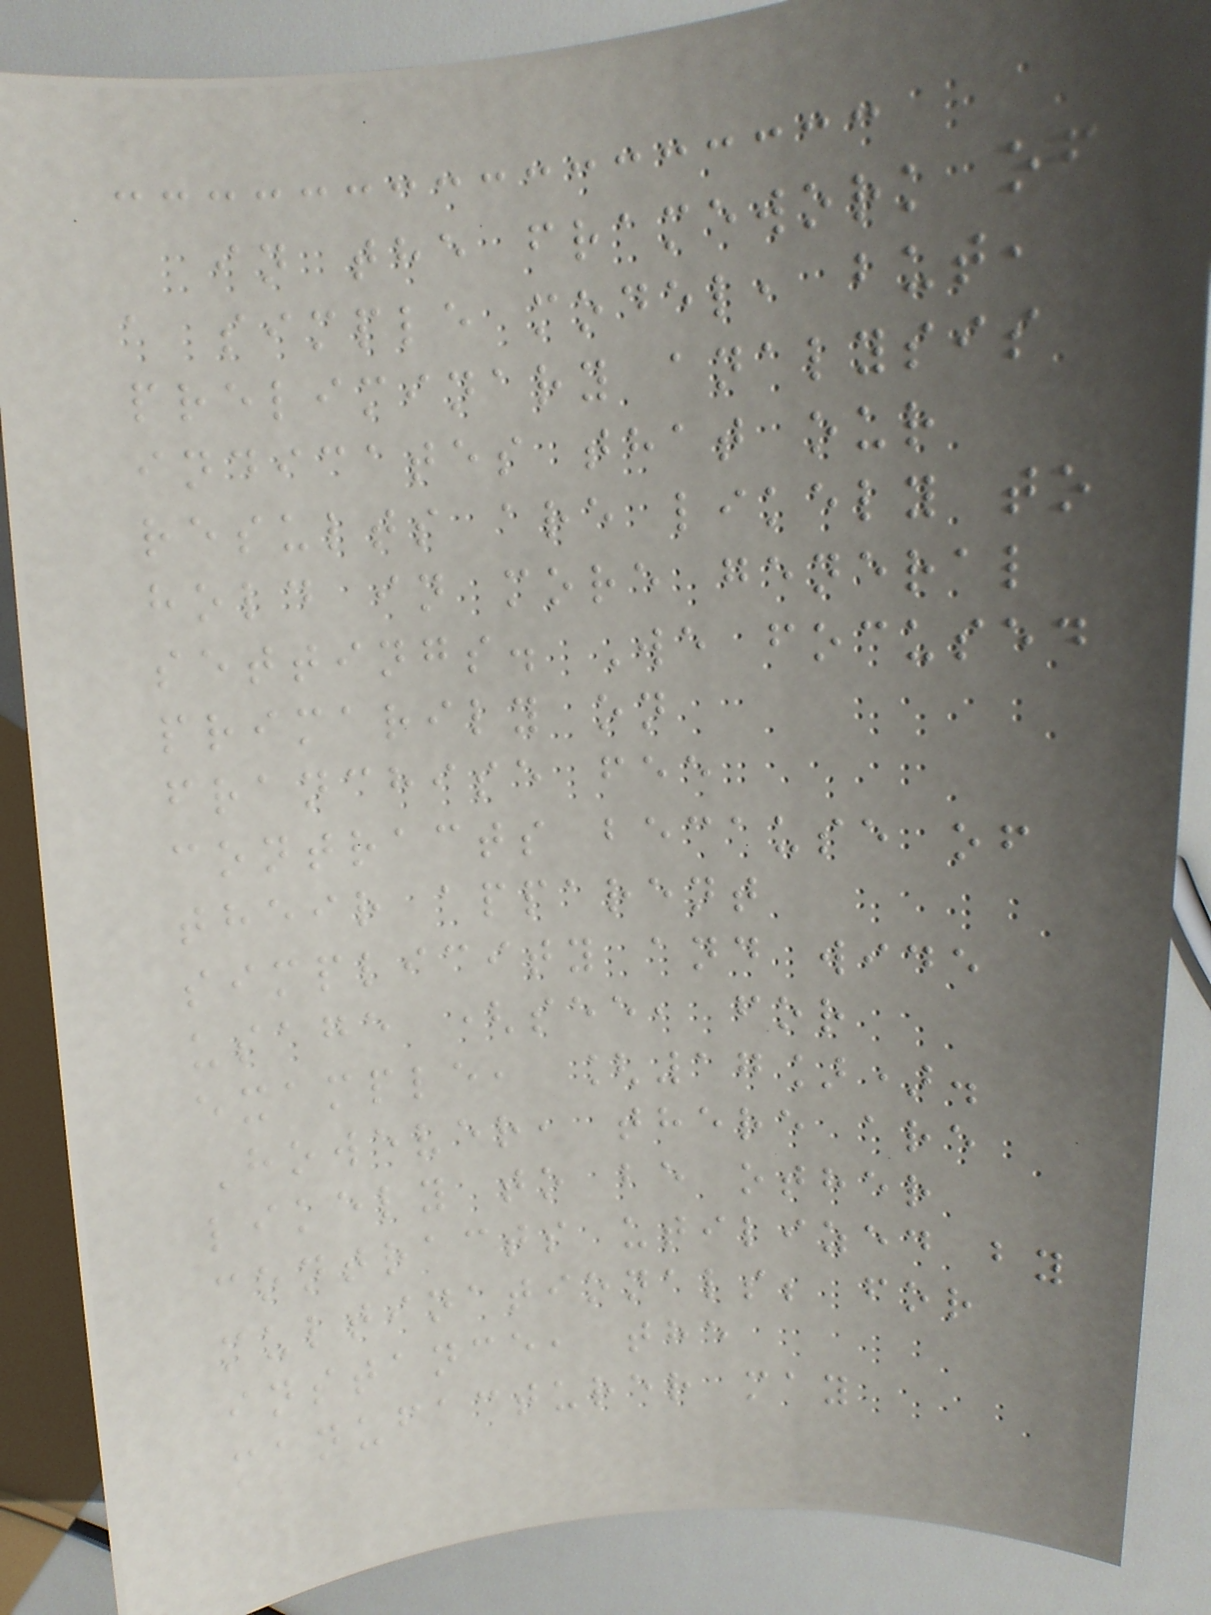in the framework of
a simple model, but,
preliminary analysis
indicates that our
results are likely to
hold in more general
settings. We focused
primarily on
franchise fee
contracts because of
their apparent
simplicity and wide
usage (see, for
example, [17]).
However, there are
likely to be other
contracts utilized by
multinationals; for
instance, the
manufacturer may
